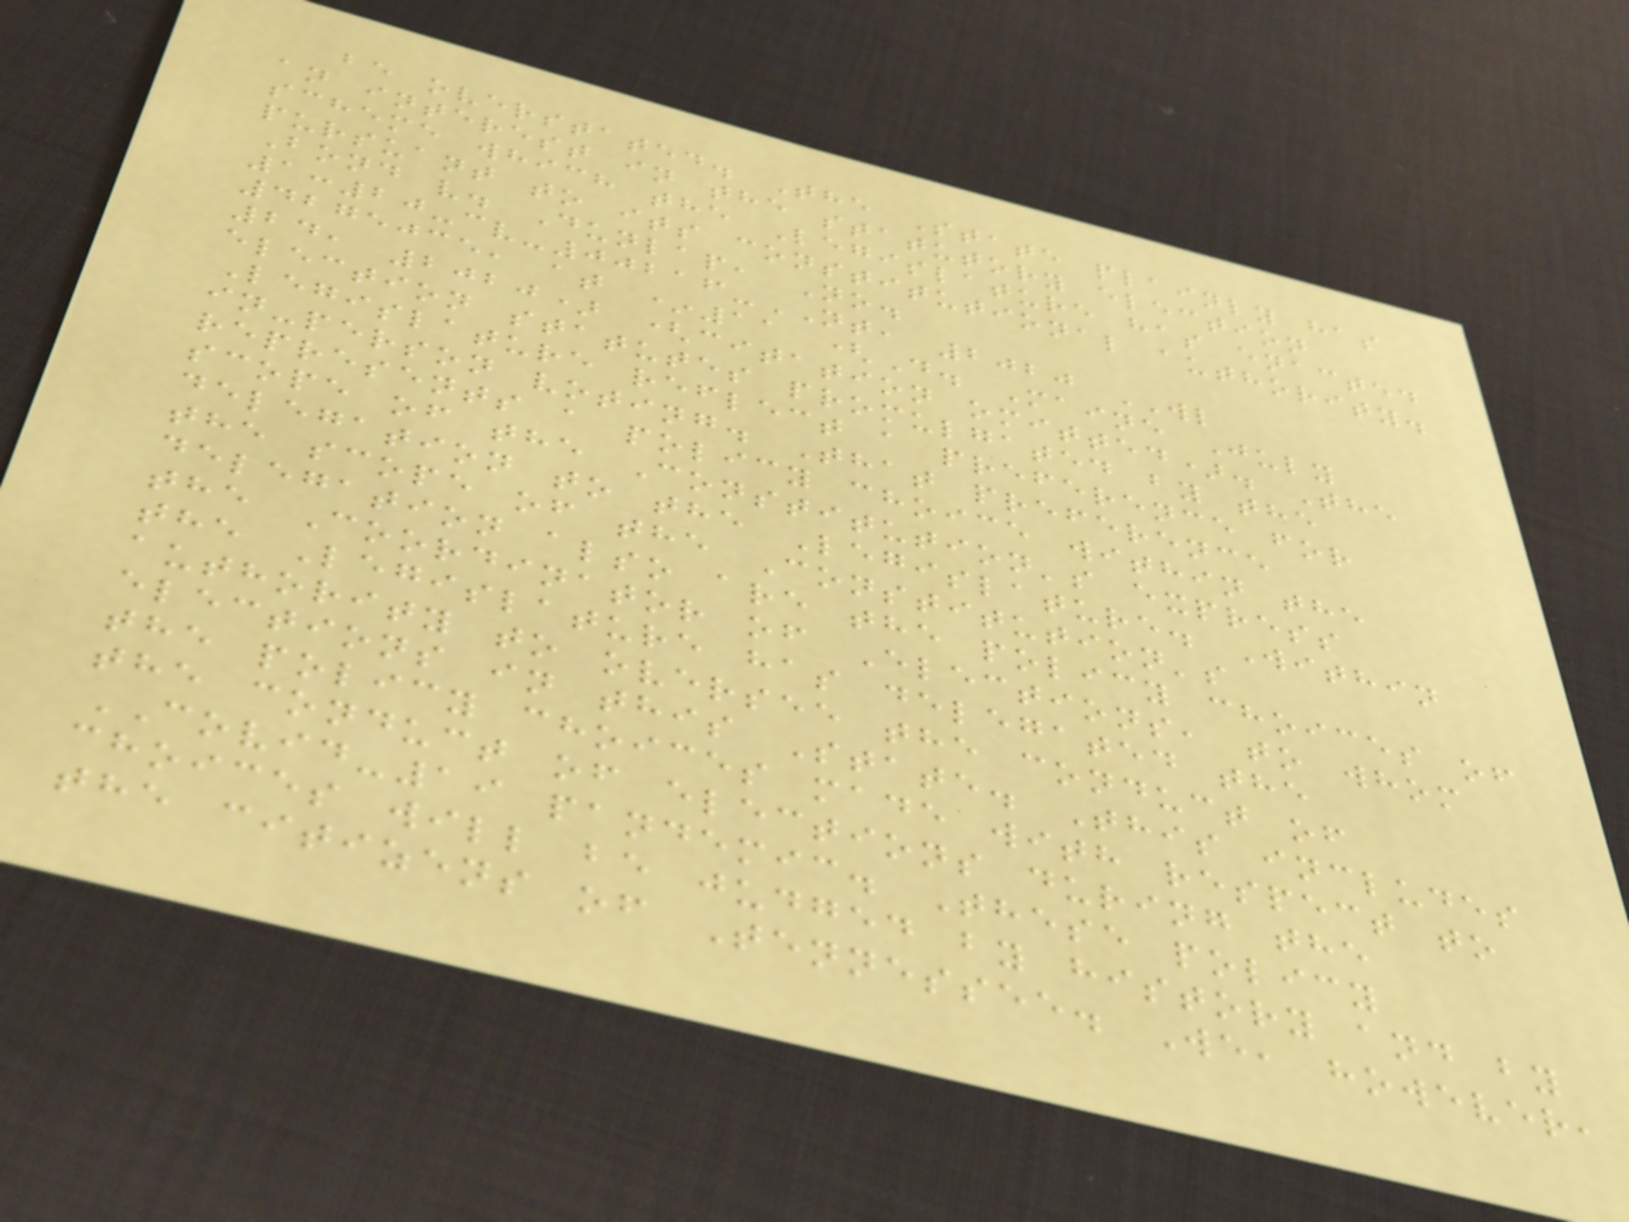be overstated. The State plainly has
an interest in the statutory election
scheme which the Legislature has enacted
pursuant to its constitutional authority.
Bond v. Dunlap, No.
1:20-cv-00216-NT, 2020 WL
4275035, at *11 (D. Maine July
24, 2020) (citation omitted). The
election statutes promulgated by the
Legislature reflect a preference for
in-person voting. That preference
represents a policy choice within the
scope of the Constitution's express
delegation to the Legislature. Within
the scope of the Constitution's
delegation also are the policy choices of
the Coordinator of Elections, to whom
the Legislature has delegated the
authority to oversee the conduct of
elections in this State. This includes
the policy choices made with respect to
the conduct of elections during the
COVID-19 pandemic. These policy
choices will be judged by history and by
the citizens of Tennessee. We, however,
